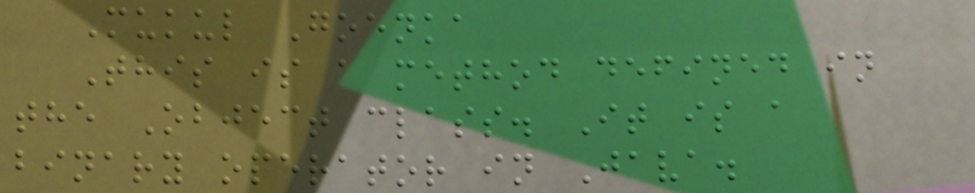Mukul Goenka
This is a method defined in
the Object class. It is a
binary operator in Java.
